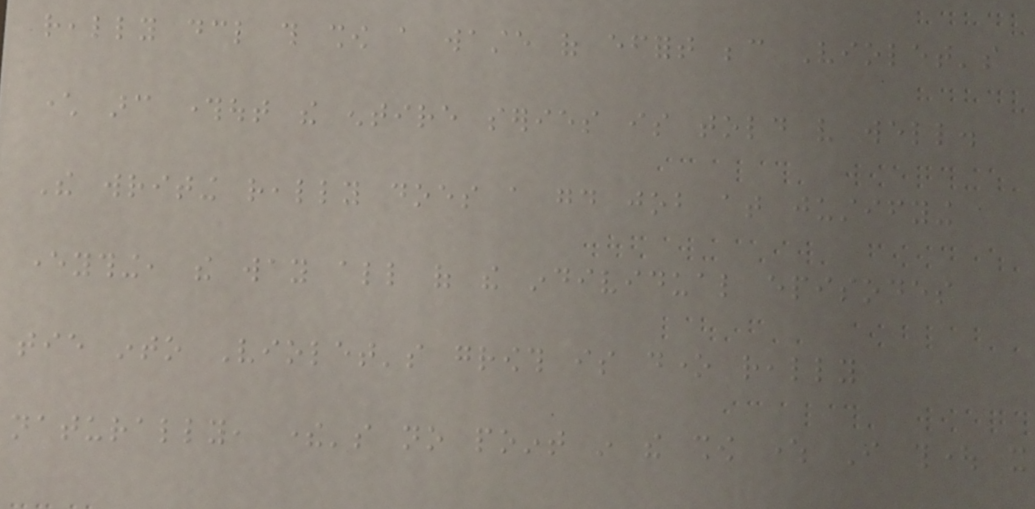really declare this show a waste of effort because Violet's
character arc throughout the entire series is told very well.
The writing really does a good job at justifying
everything, the way all of the individual episodes
tie into Violet's growth is done really
naturally, there's no point in the show where I thought it
